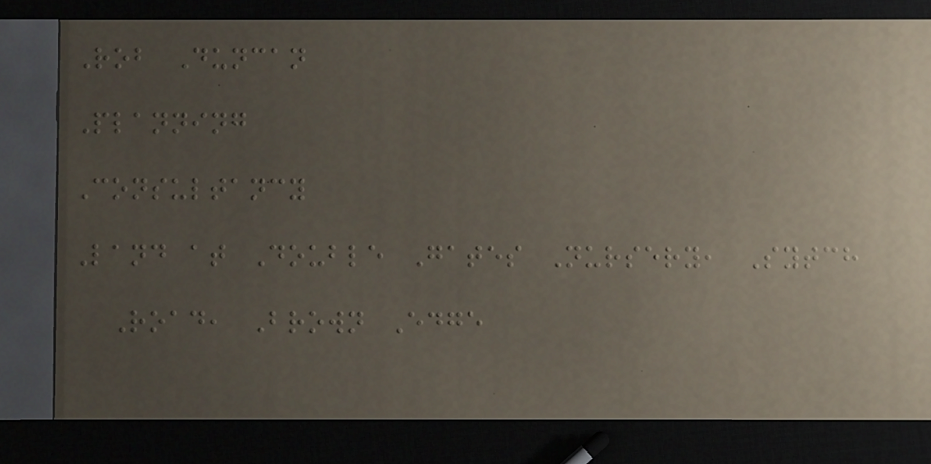Rob Duncan
Planning
Consultancy
Land at Double Gates Nursery, Sytch
Road, Brown Edge
